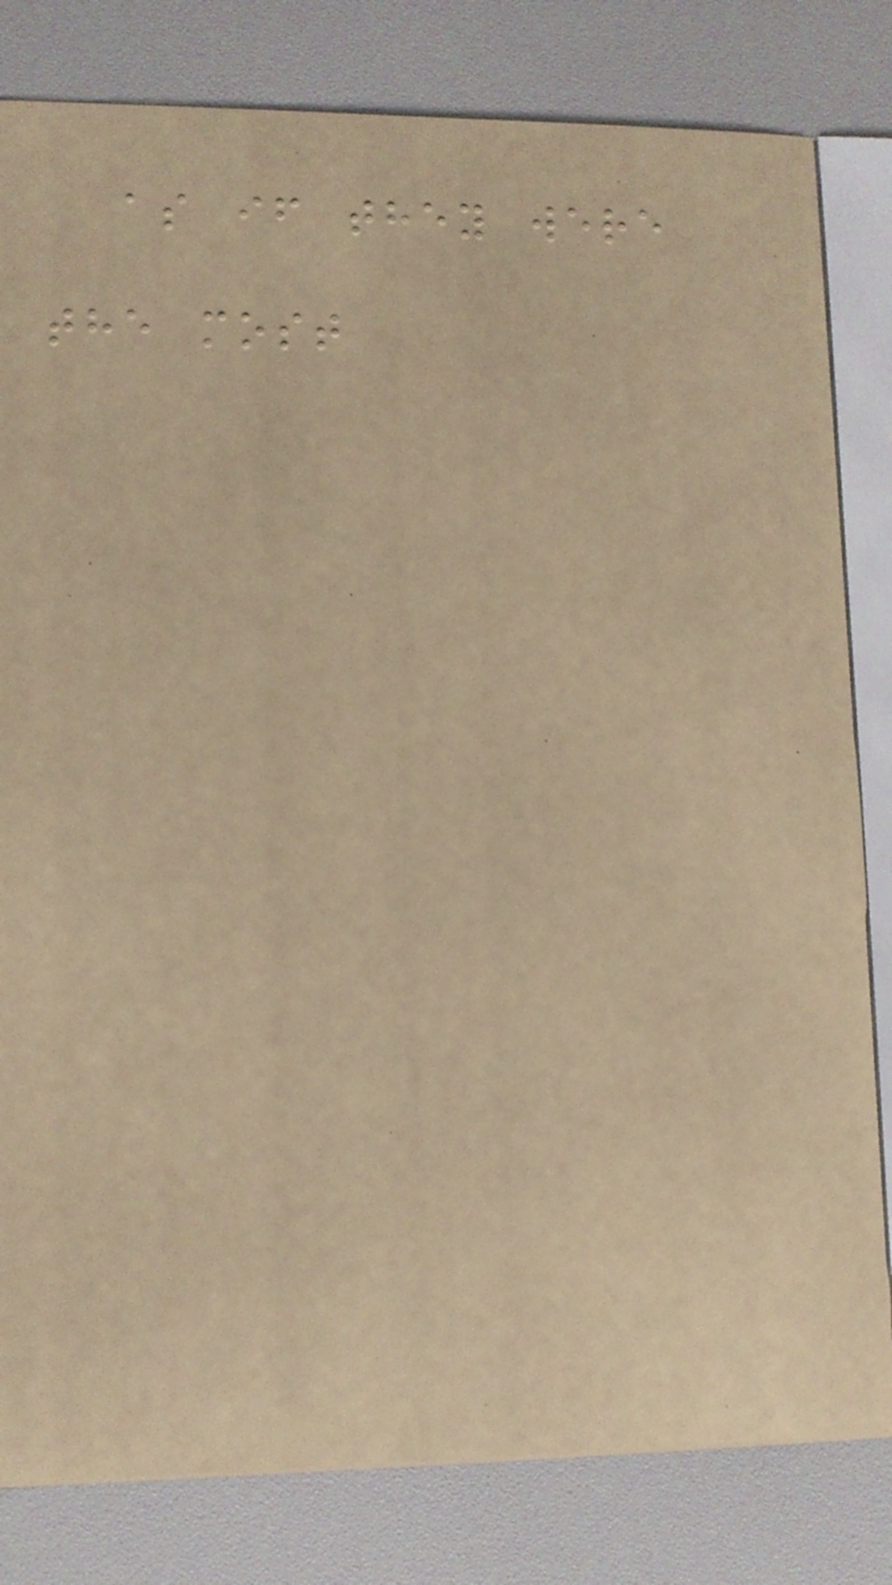as if they were
the most
